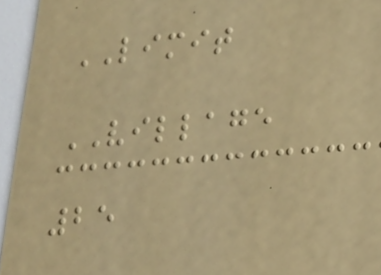LIMIT
VILLAGE
25
